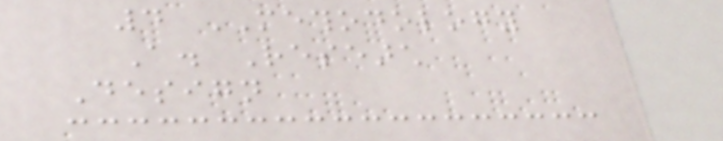4 METHODOLOGY
A. Research
Design
